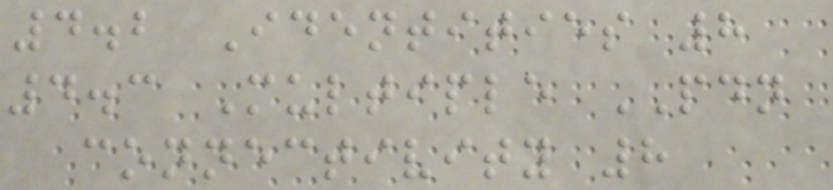4.2 Identities 8
4.3 Multiple PDN
connectivity 8
